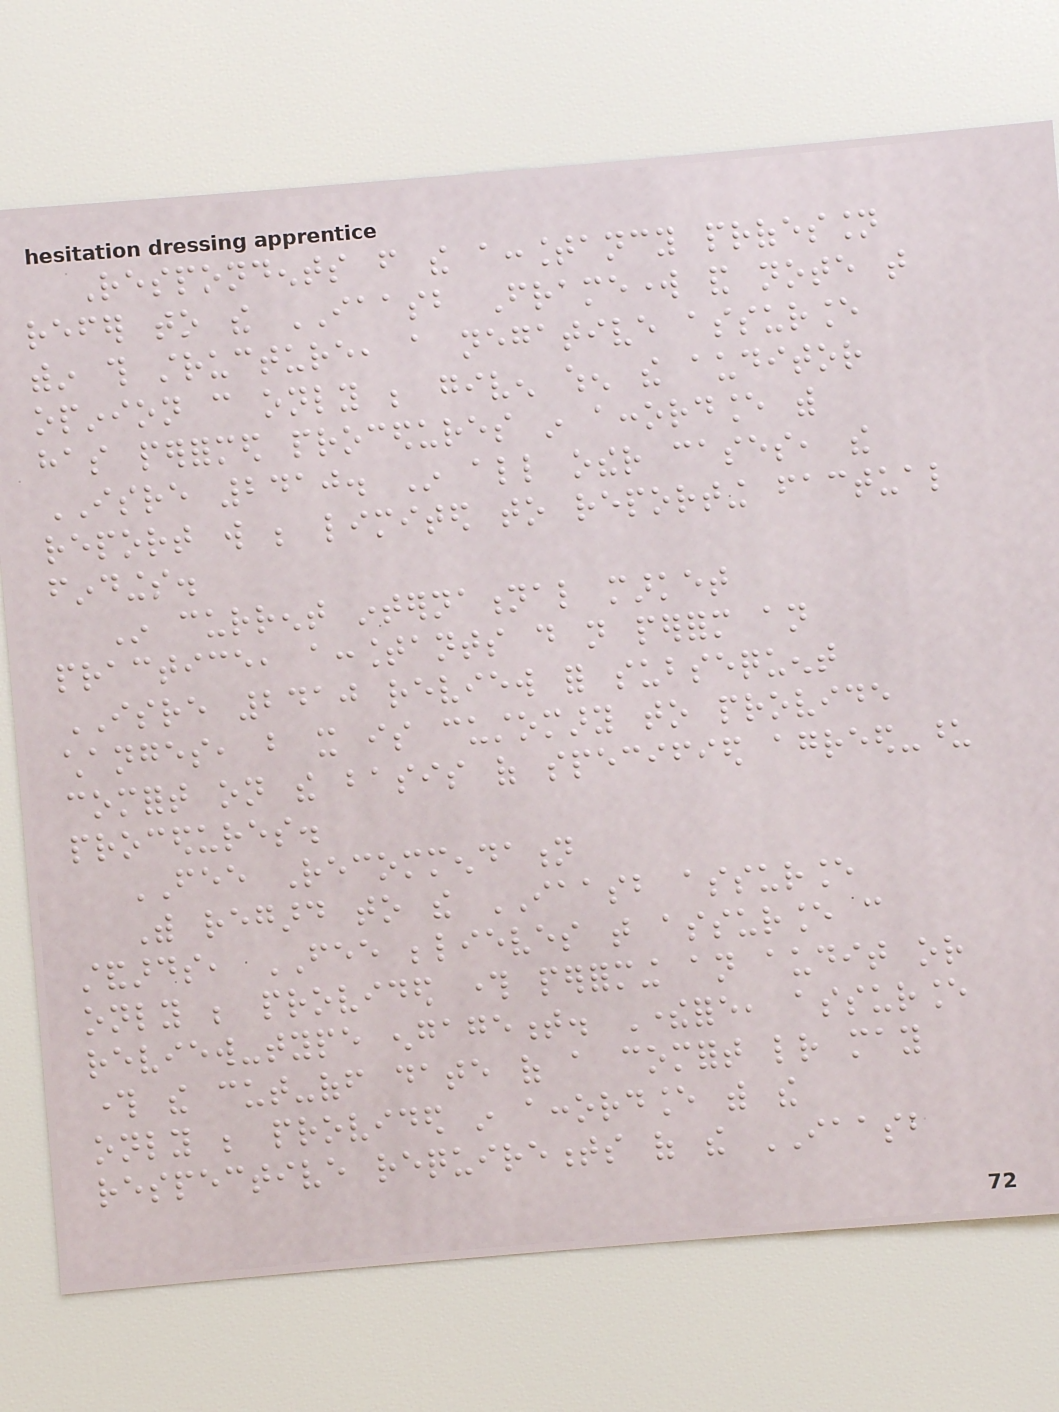Respondents from the accountancy profession
refer to the IAASB Framework and note that
within this structure, a negative assurance
opinion can only be given when the auditor
has performed procedures in accordance with
ISRE 2410. In all other cases, the
report will be limited to reporting factual
findings.
In current international market
practice, accountants do not perform an
ISRE 2410 review for subsequent
changes, but it is customary to provide
comfort on the basis of specified agreed-upon
procedures.
FEE Recommendation
With regard to the IAASB assurance
standards, FEE believes that assurance can
only be provided through performing an audit or
review-type engagement. Therefore, assurance
through the cut-off date of a comfort letter may
only be provided in accordance with the
respective requirements of the IAASB
